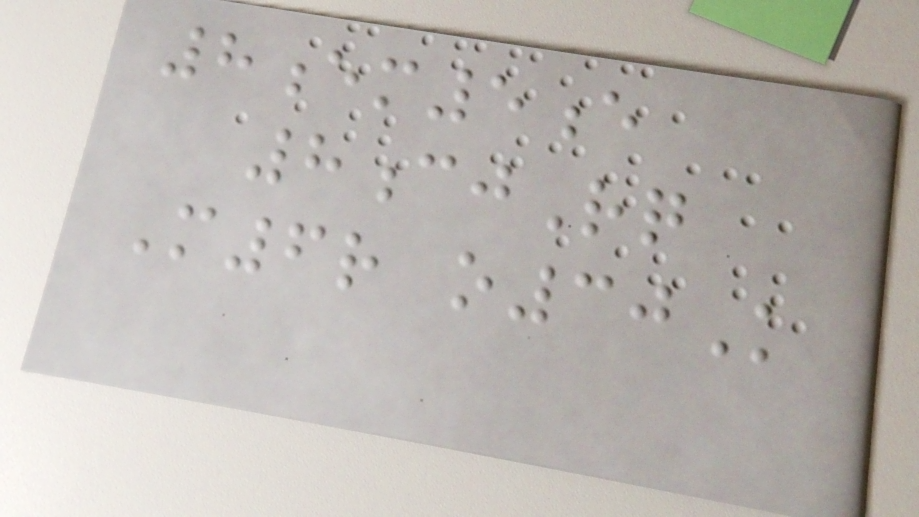8em5e
8cjRq
M6r o30K
